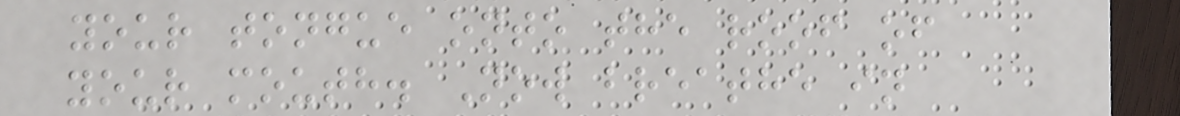your tongue onto the roof of
your mouth. Now breathe in
